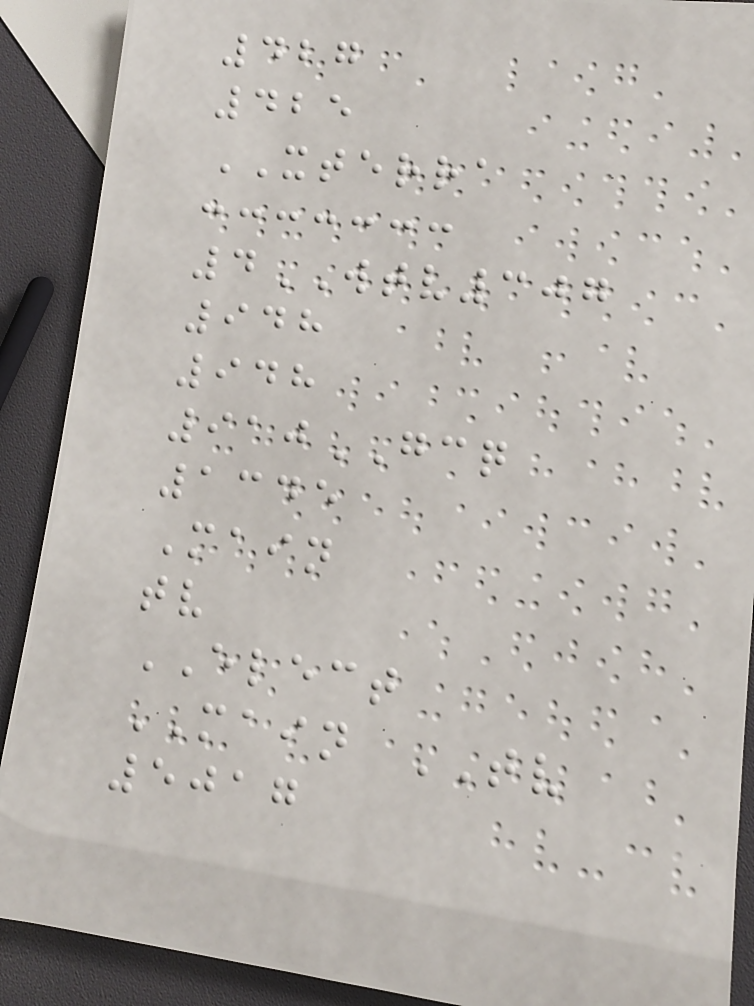427
425
XTERRA
4WTV307
948
948
910GCQ
1345
Main
tv
ELECT
MAIN TV
5017
